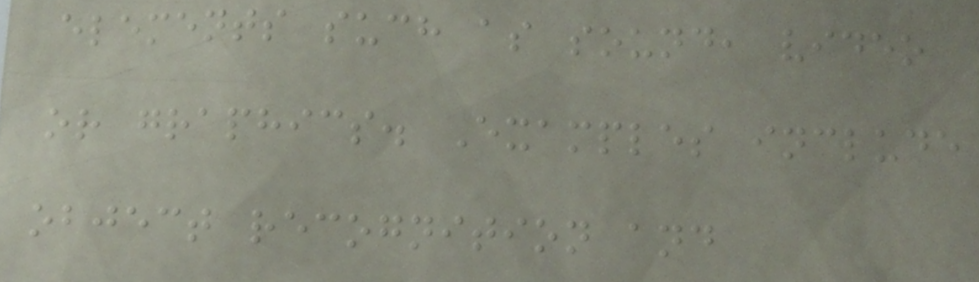elements such as sound, video
or graphics. Examples include
object recognition and
